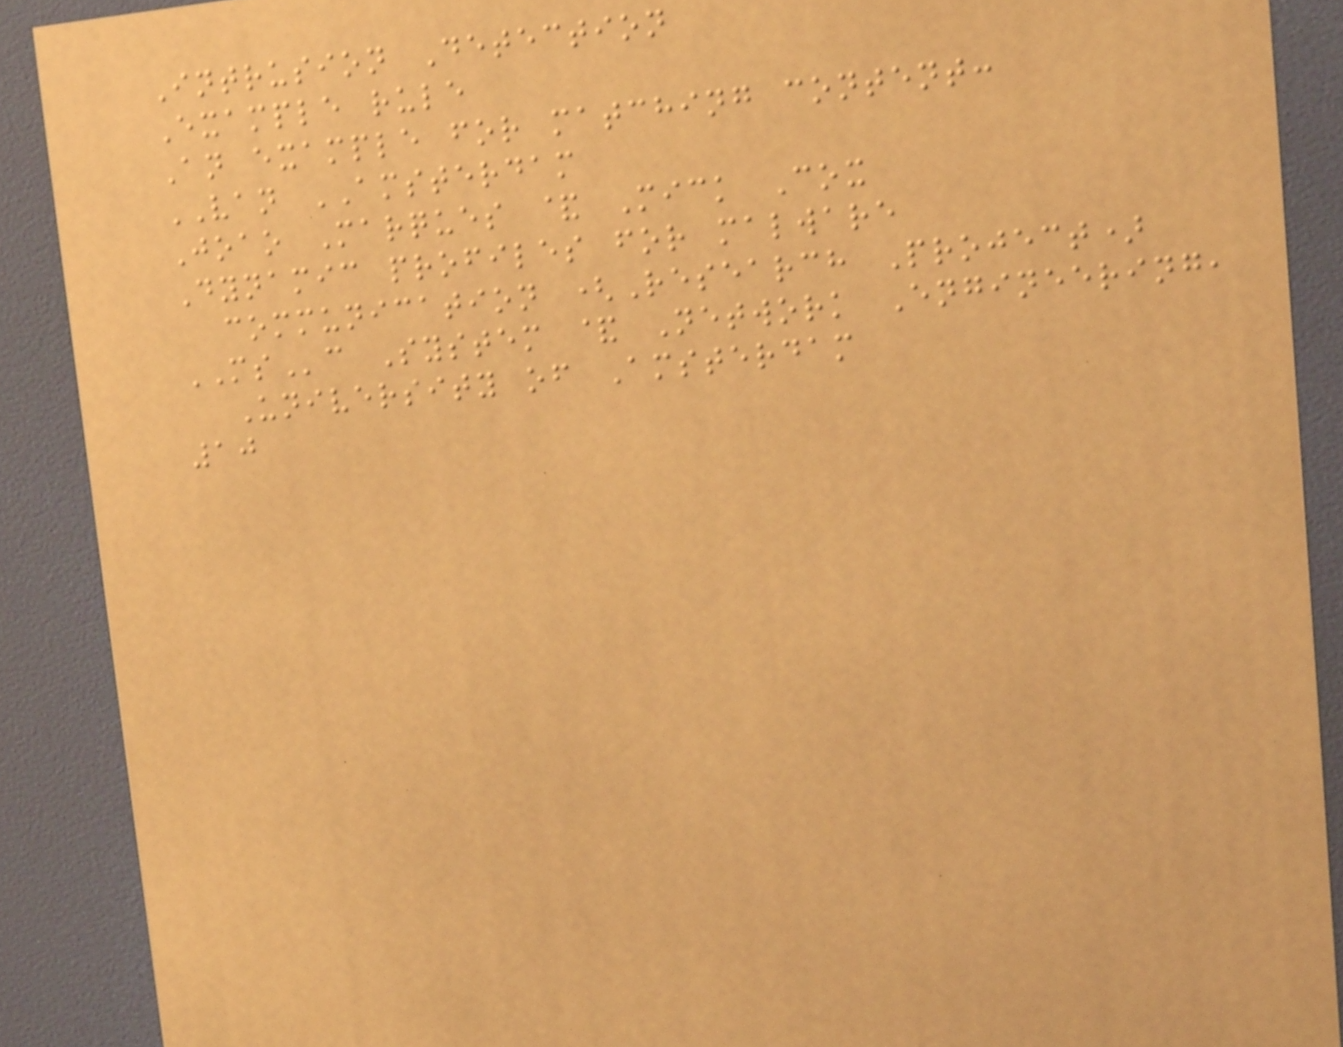Intrusion Detection
Example rule
An example for matching content:
VAN AMSTERDAM
Joao Marques & Mick Cox
Dynamic profiles for malware
communication (Research Project)
MSc System & Network Engineering,
University of Amsterdam
10
